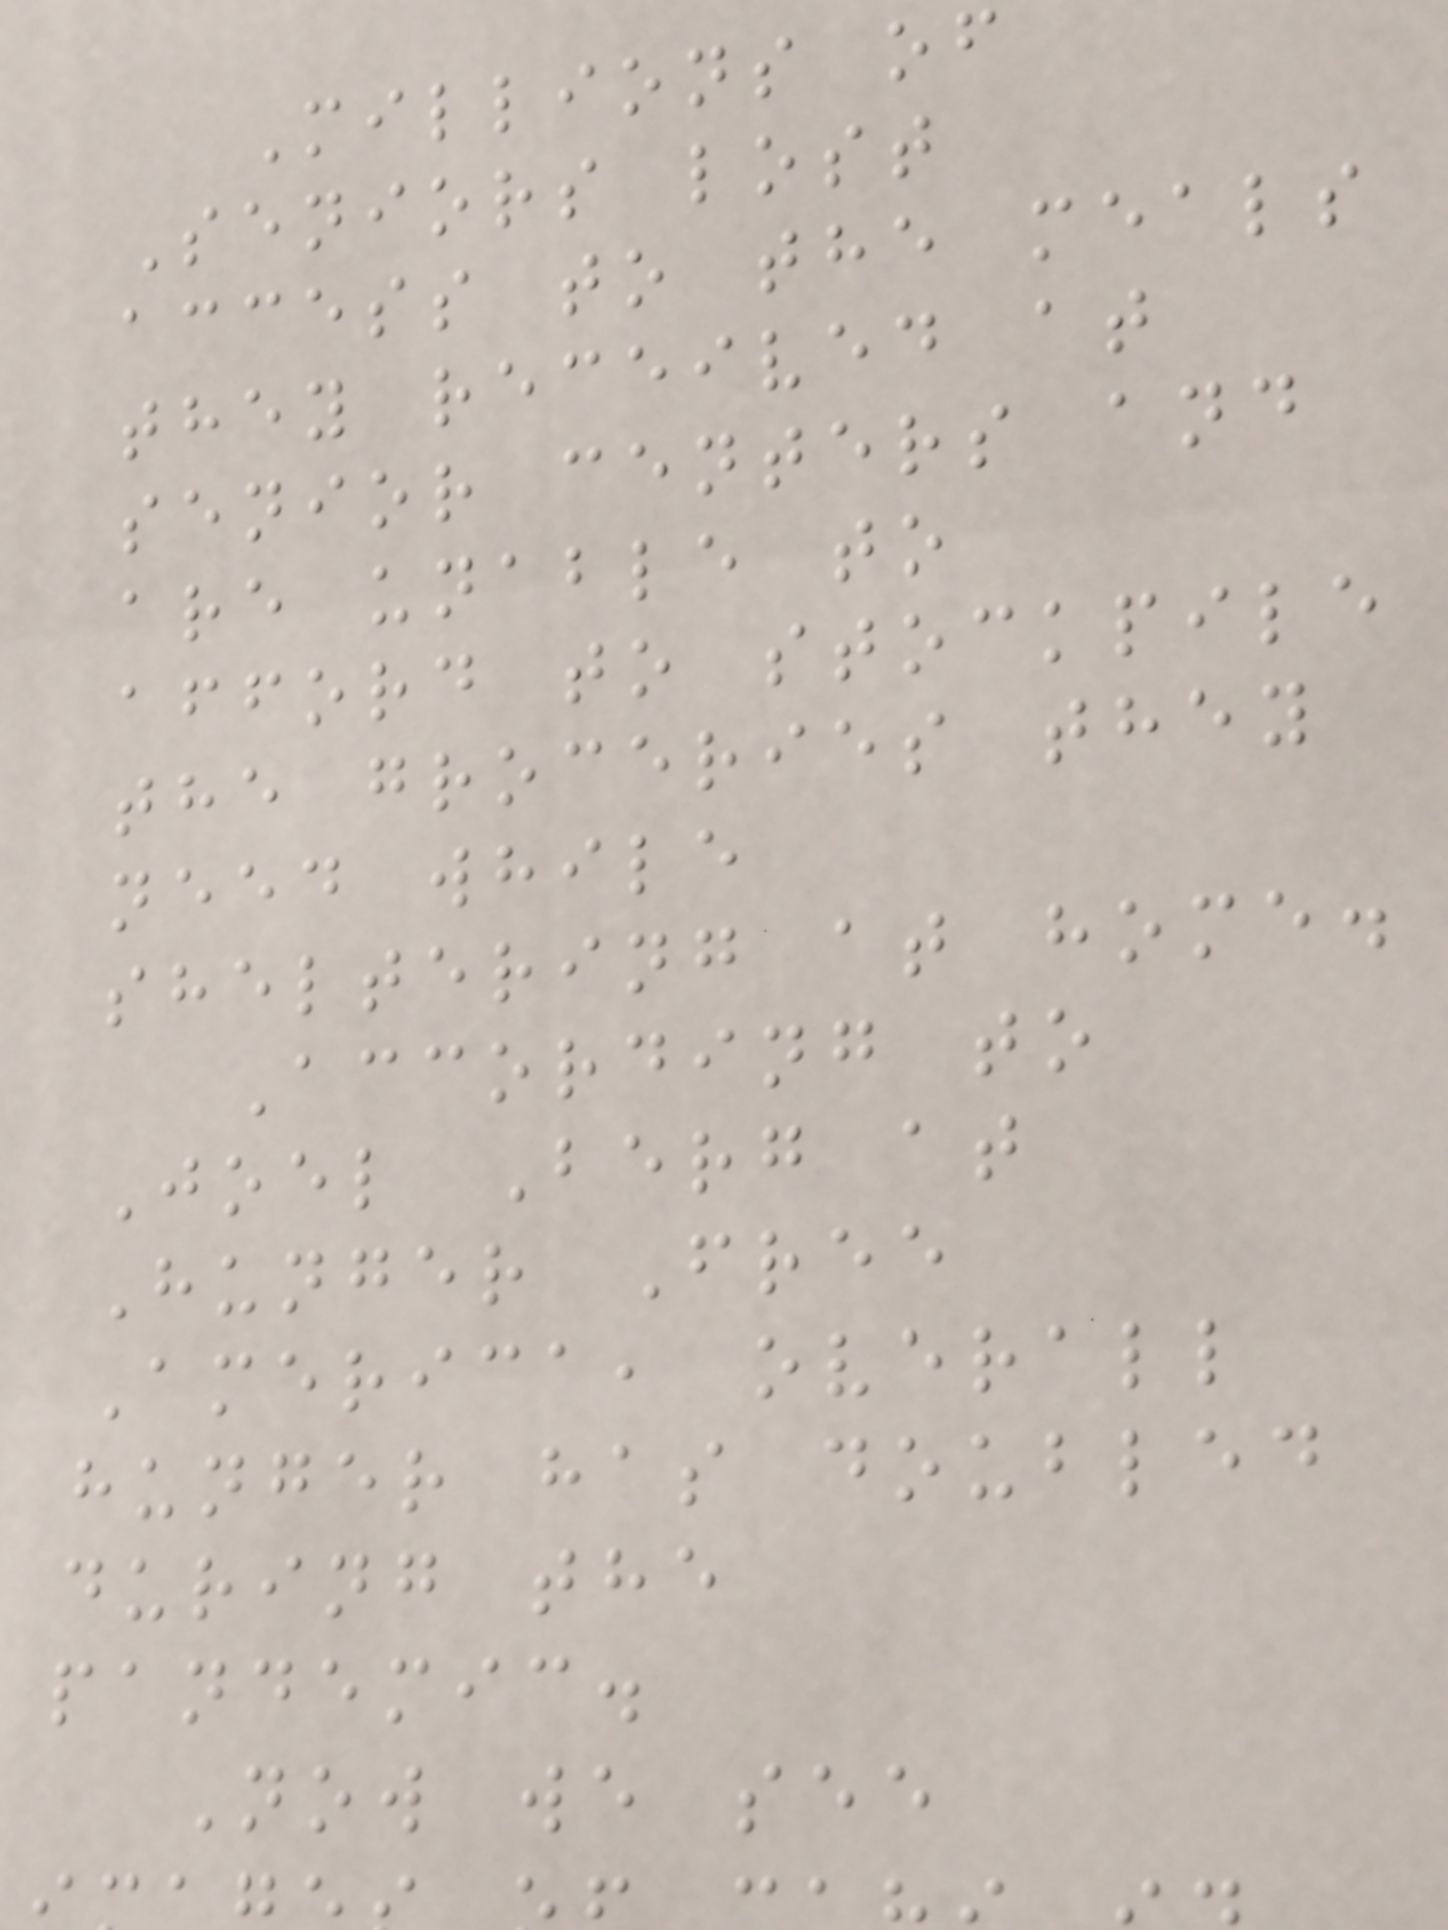Millions of
Seniors lost
access to the meals
they received at
senior centers and
are unable to
afford to stockpile
the groceries they
need while
sheltering at home.
According to
Joel Berg at
Hunger Free
America, overall
hunger has doubled
during the
pandemic.
Now we see
